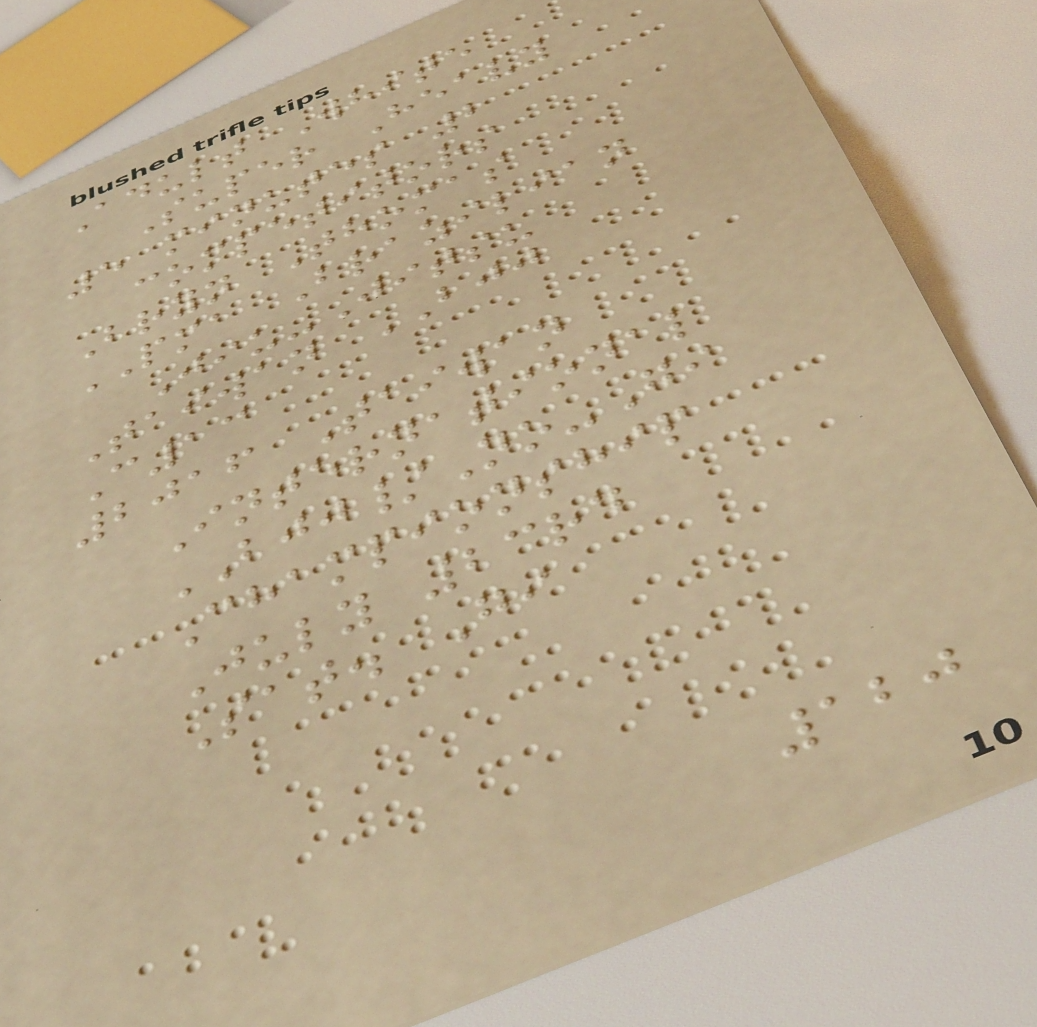Adult White
Super Heavy
5 minutes 2
competitors
Bryn Thomas
PMA Brazilian
Jiu-Jitsu
Taiwan BJJ
C13
2016 Taiwan
International
BJJ/No-Gi
Championship
July 23rd
Sat. Gi
120
